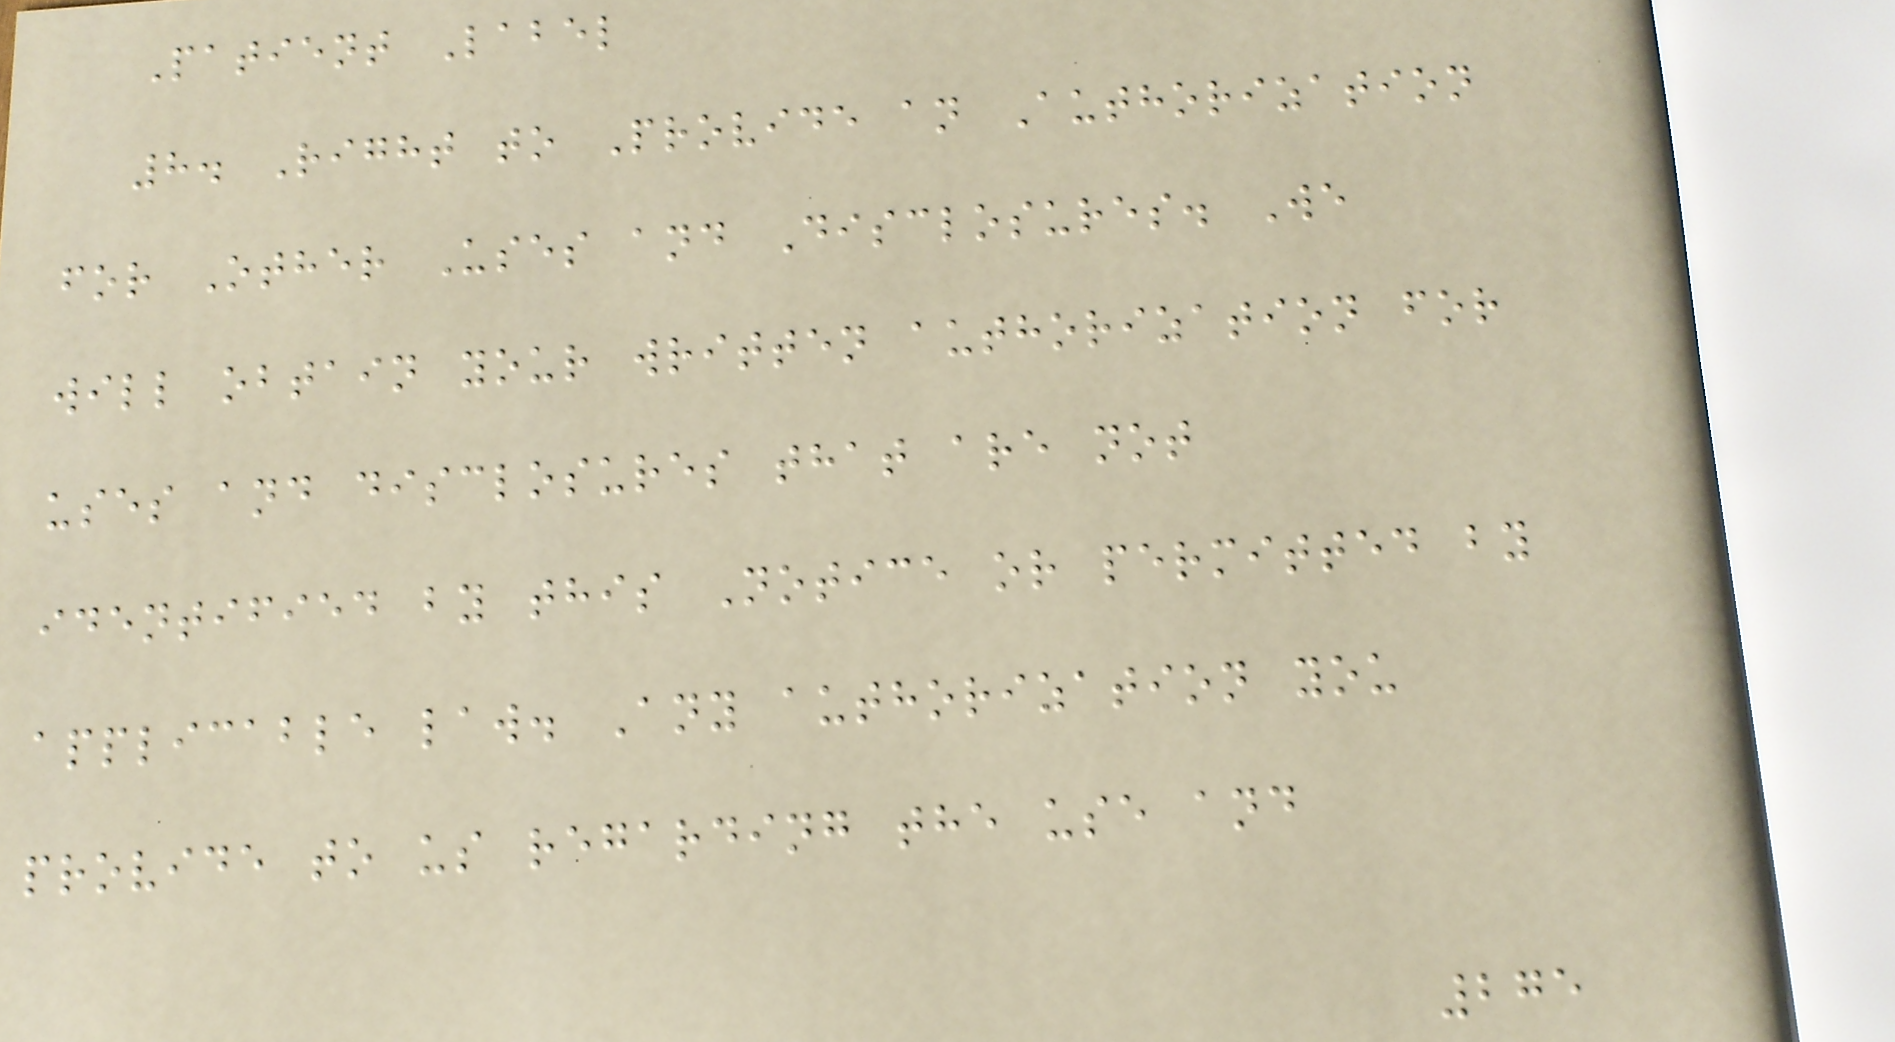Patient Label
8. Right to Provide an Authorization
for Other Uses and Disclosures. We
will obtain your written authorization for
uses and disclosures that are not
identified by this Notice or permitted by
applicable law. Any authorization you
provide to us regarding the use and
275
